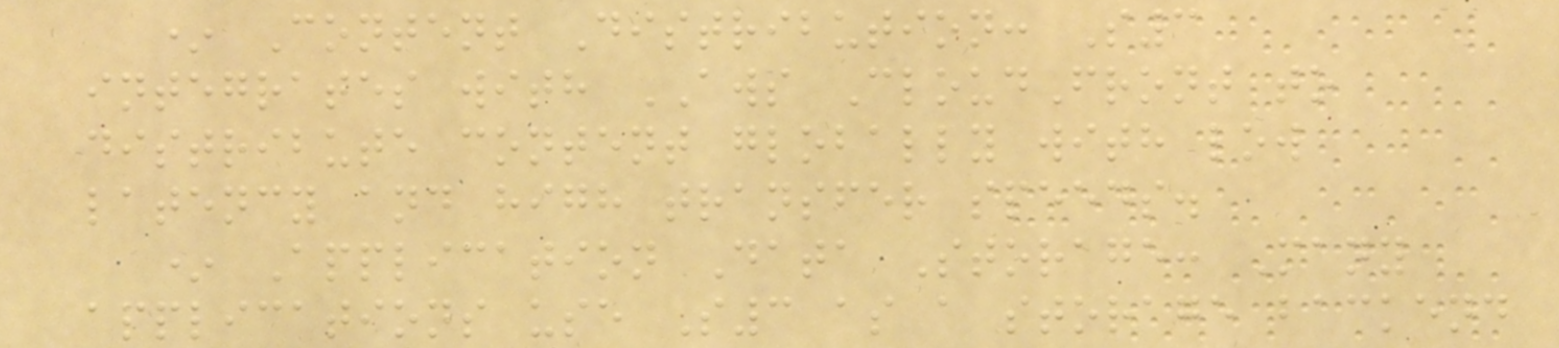* Content Distribution: S3
integrates with AWS CloudFront to
distribute content globally with low
latency and high transfer speeds.
* Application Data Storage: Many
applications use S3 as a storage backend
